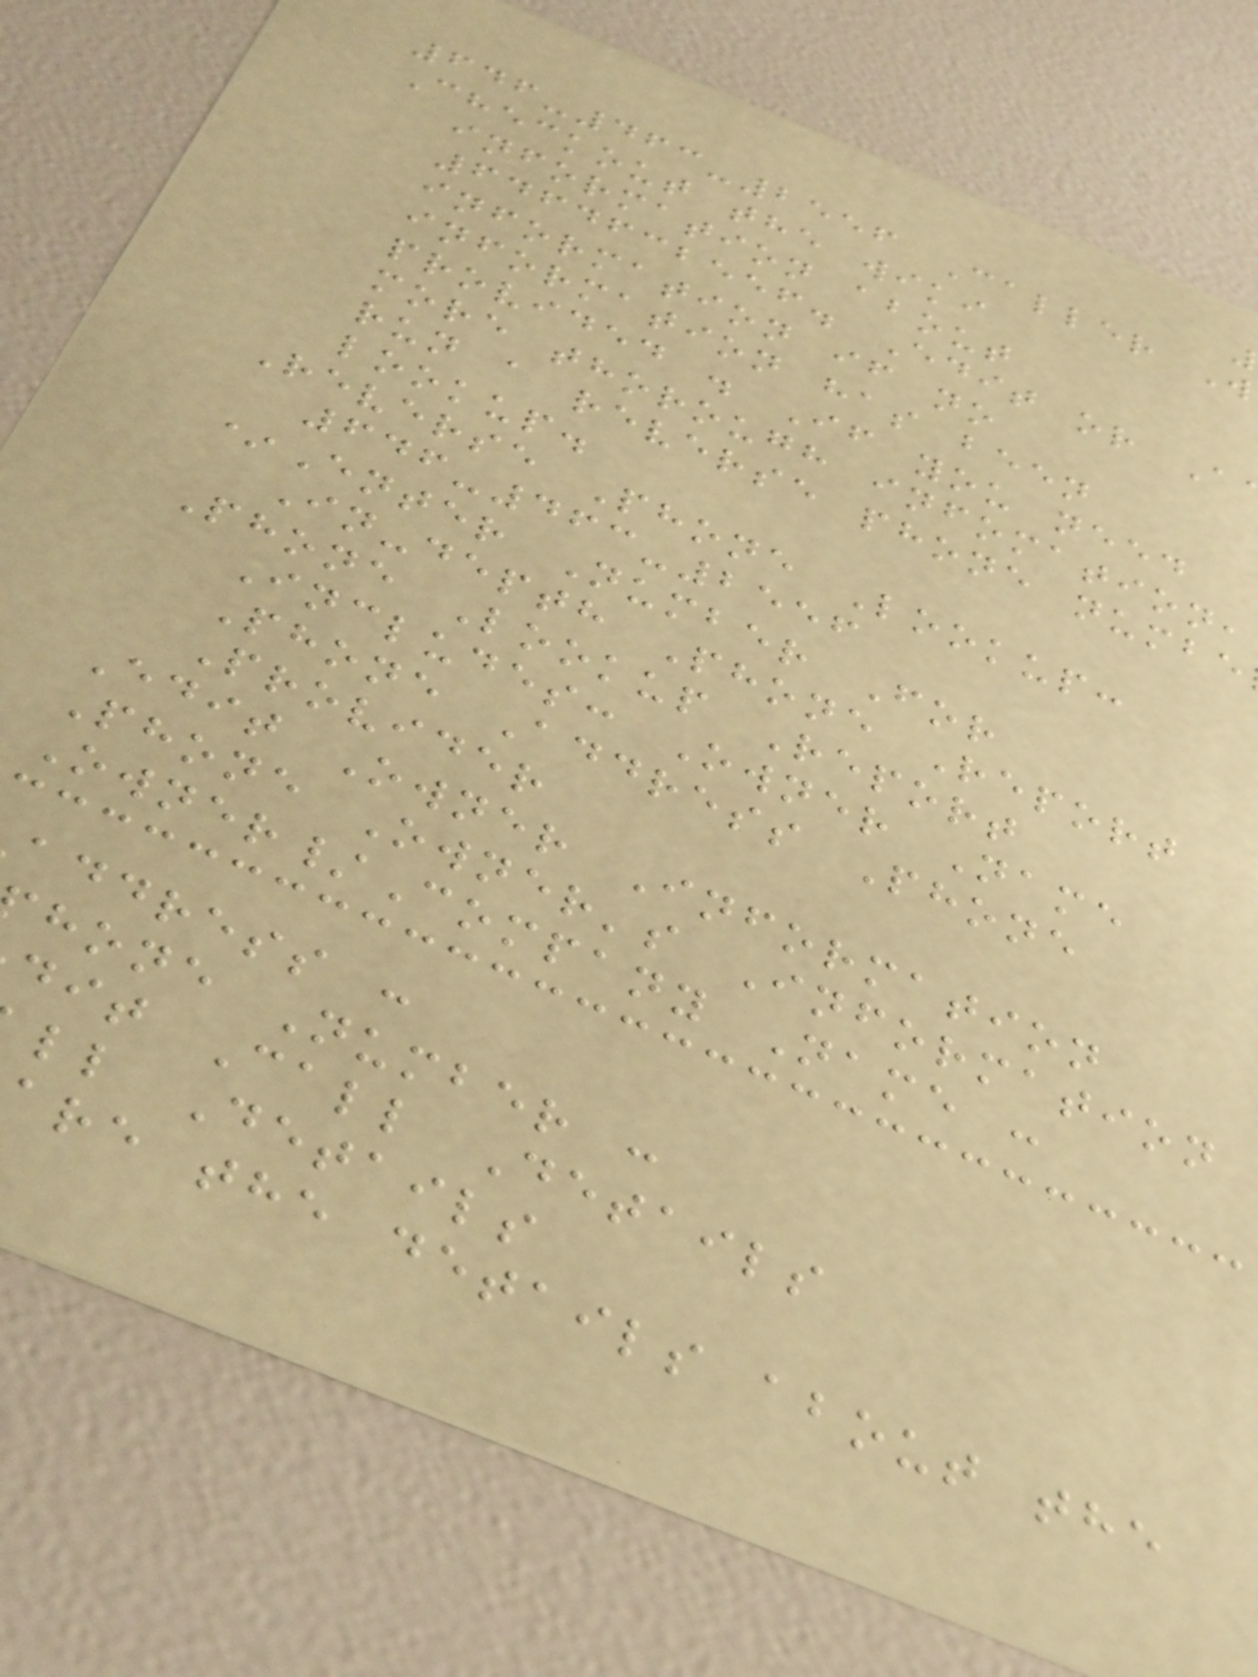646-463-2556 Caller W
Checkout the wiki
information about
6464632556. Edit or A
information if no
information has been
provided . If you need
more thorough infomation,
run a reverse phone numbe
lookup.
Reverse Phone Lookup:
646-463-2556
*Enter Number For
In-depth Phone Report
Phone Lookup Report
Includes: Owner Name
Phone Address Phone
Provider
Edit Owner Information
Phone Owner's Information
Owner/Company Name :
address :
hone Number :
dit Call Details
ll Details
are the details about the
